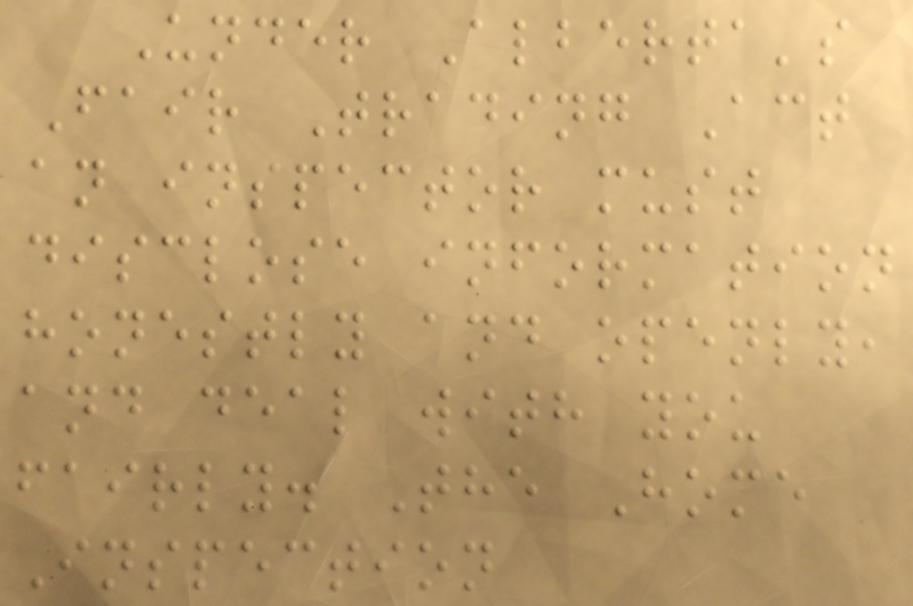Under Alberta's
Fair Trading Act
an inspector must
disclose information
honestly and openly,
and deal with you
fairly. The Home
Inspection
